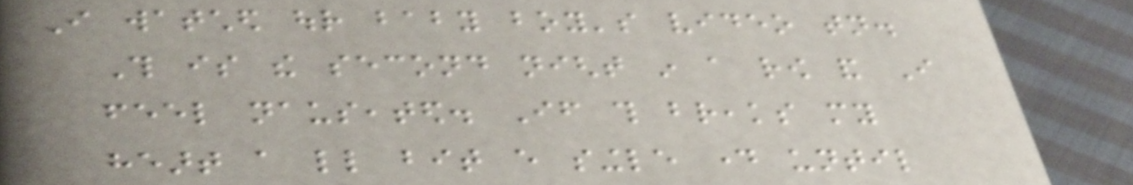I watched our baby boy's video tonight.
This is the second night in a row and I
feel nauseated. If this breaks my
heart a little bit every single day until
